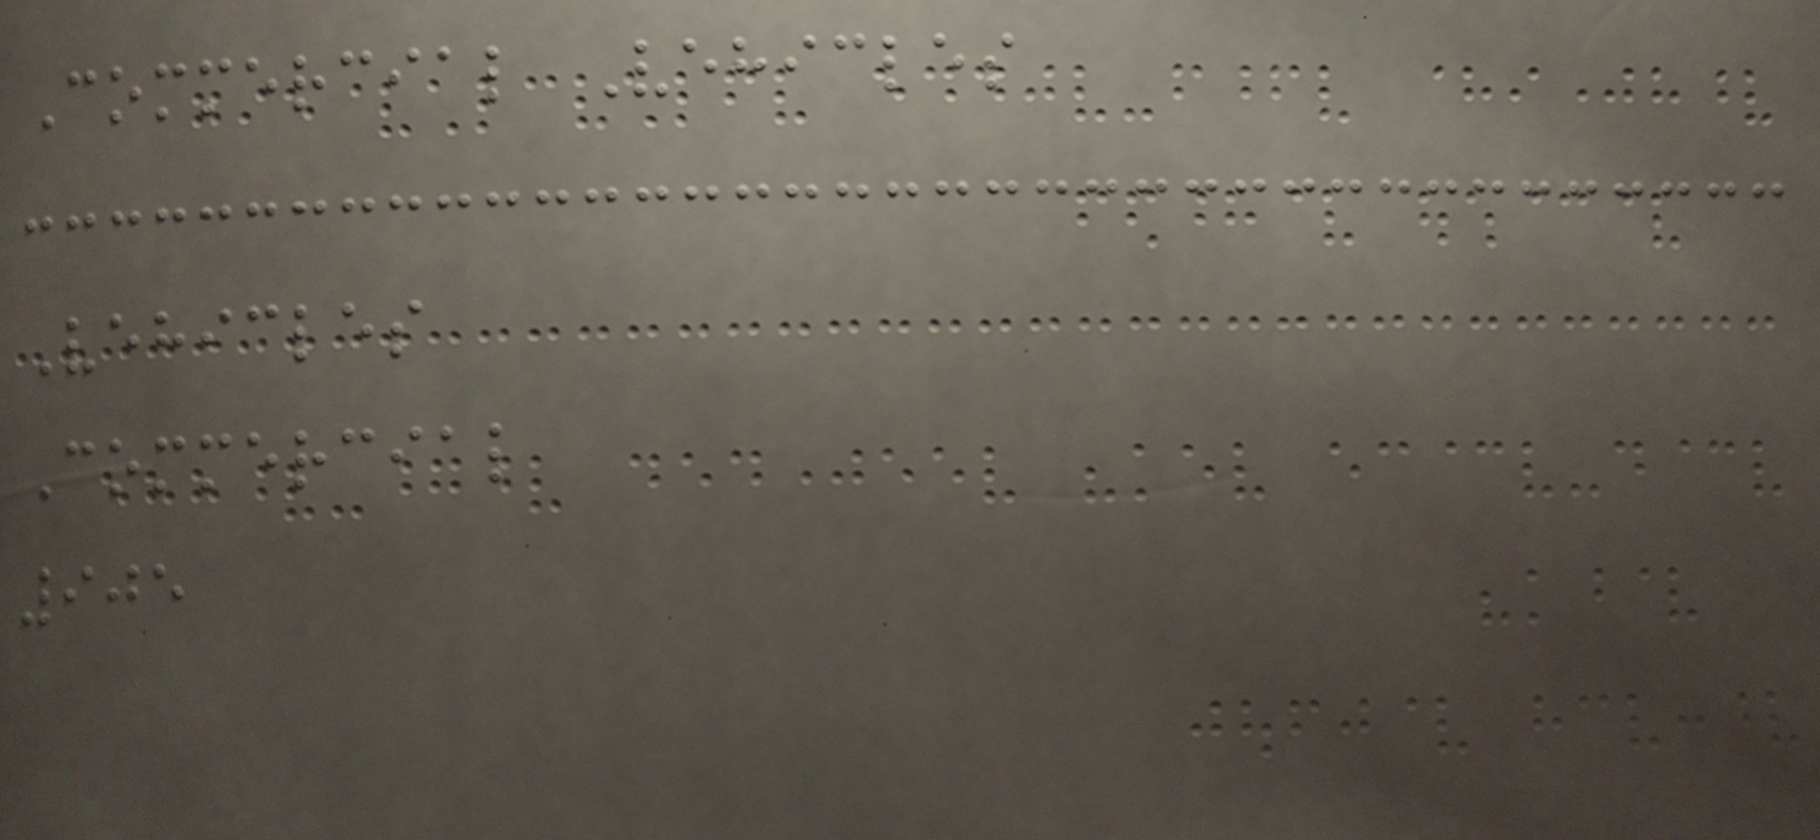Commercial Vehicles
Vehicles
Commercial
905
